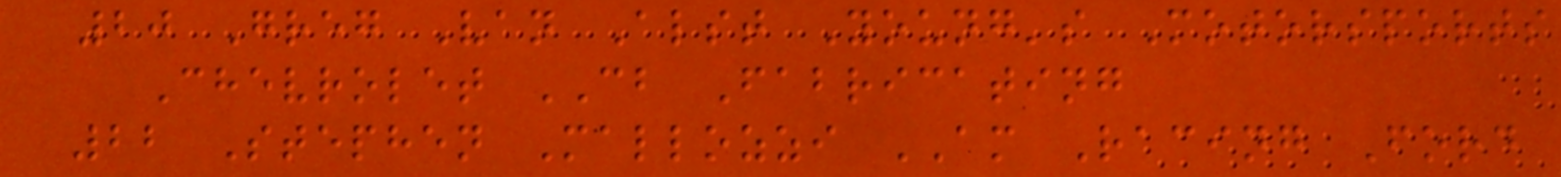20 Greg Van Alst Young's Motorsports
Chevrolet CB Fabricating
22 Stephen Mallozzi AM Racing Ford
